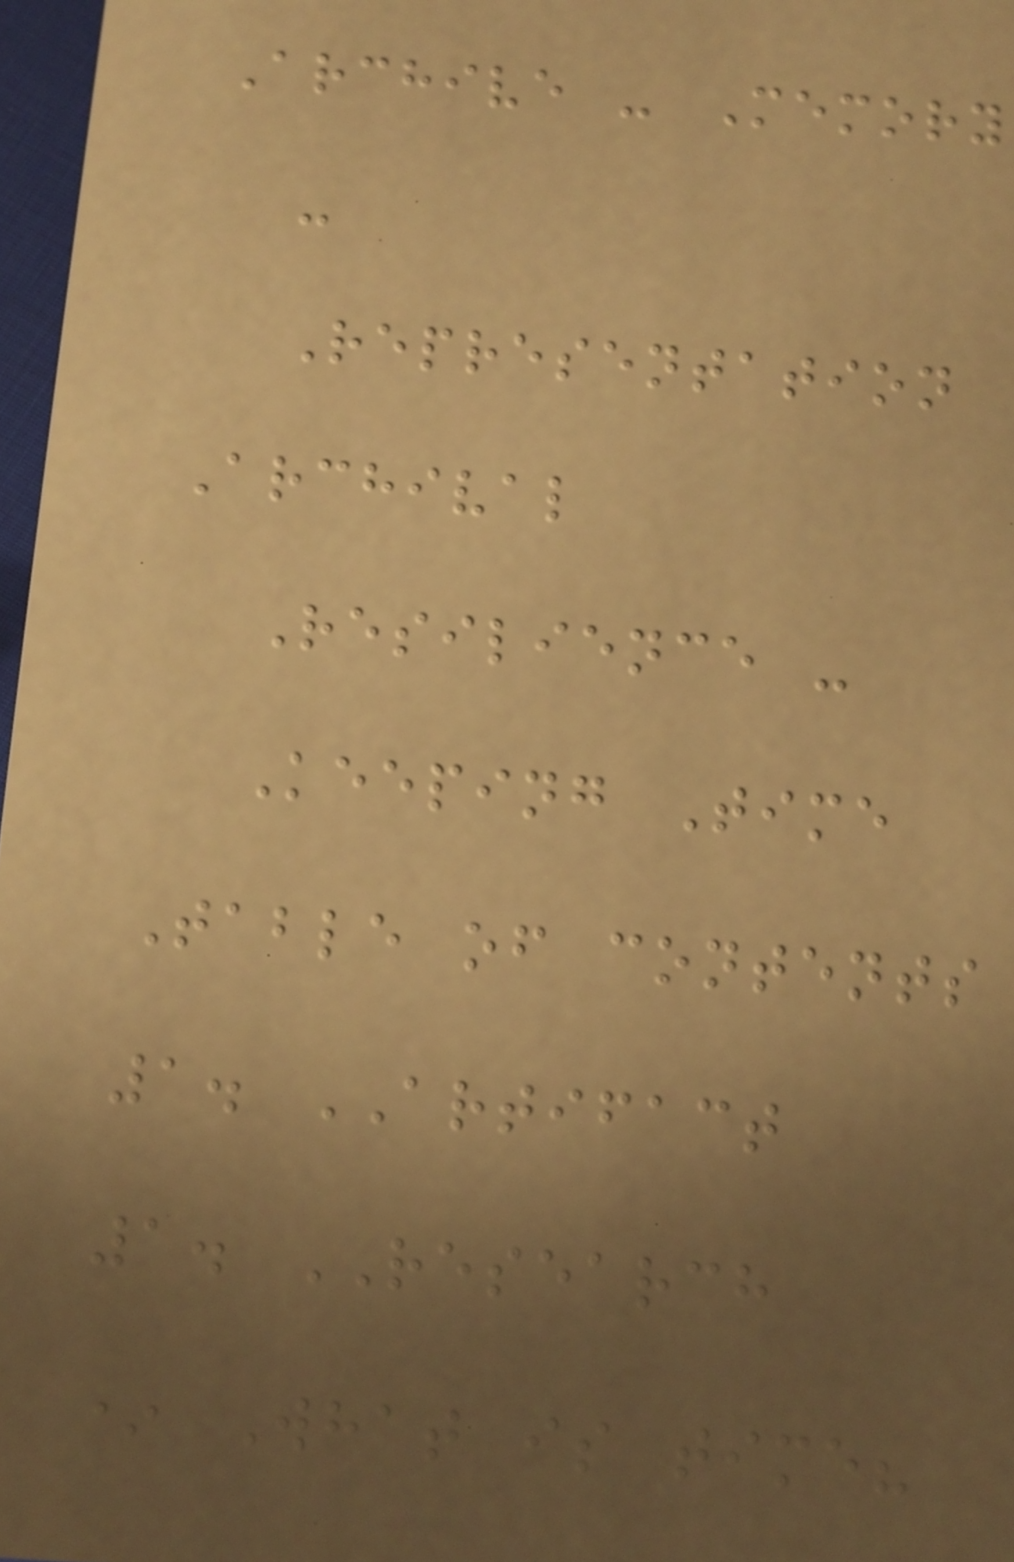Archive - Memory
-
Representation
Archival
Resilience -
Keeping Time
Table of contents
1. ARTIFACT
1. RESEARCH
* What is time?
